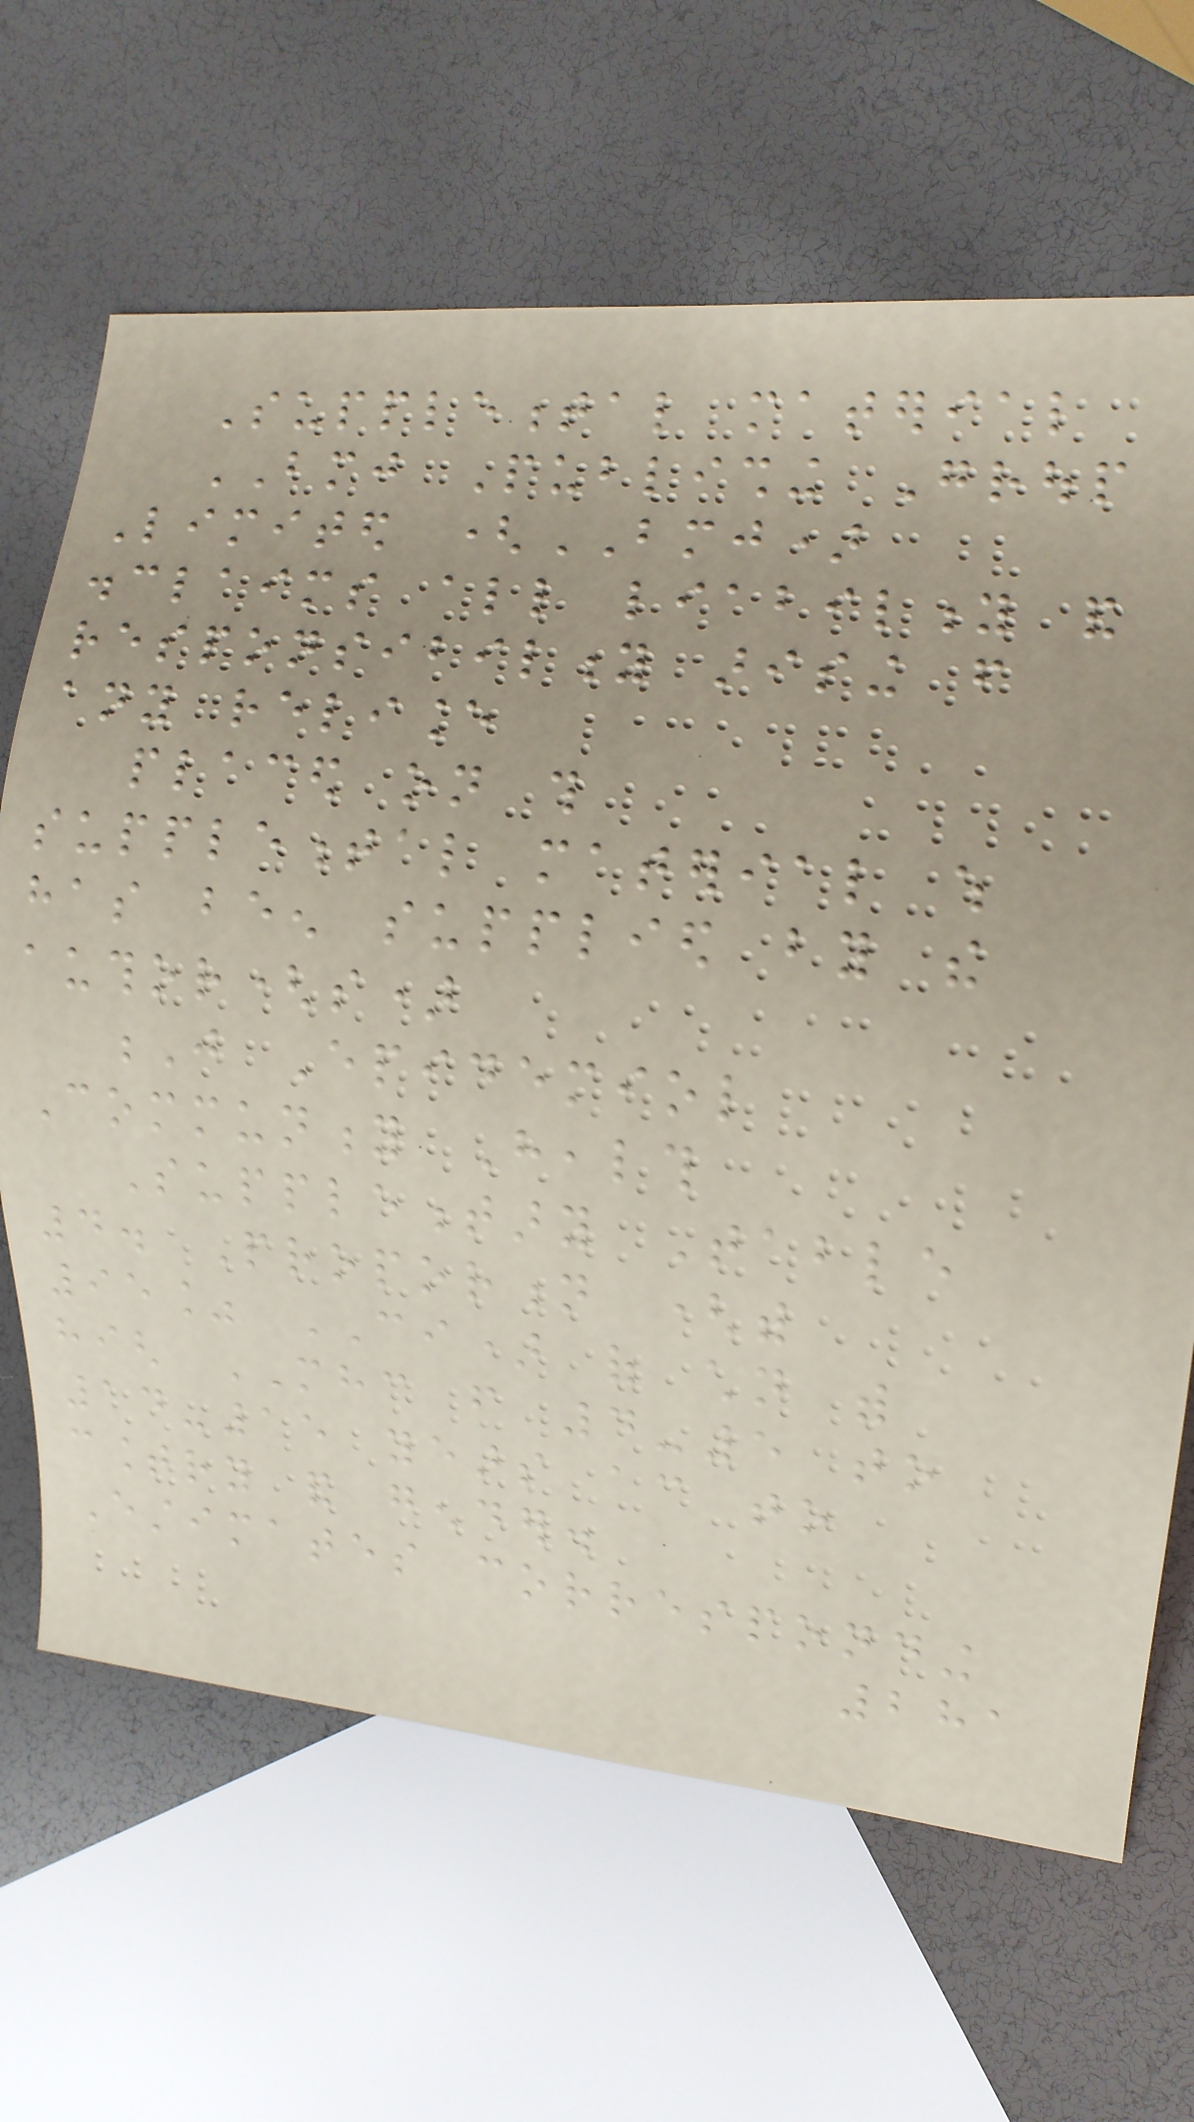Supplemental material
BMJ Publishing Group
Limited (BMJ)
disclaims all liability and
responsibility arising from
any reliance
placed on this
supplemental material which
has been supplied by the
author(s)
J Epidemiol
Community Health
Supplementary Table
4. Proportion (with
95% CI) of children with
high MHC from 4-5 to
14-15 years according to
country and gender.
Estimates corresponding
281
